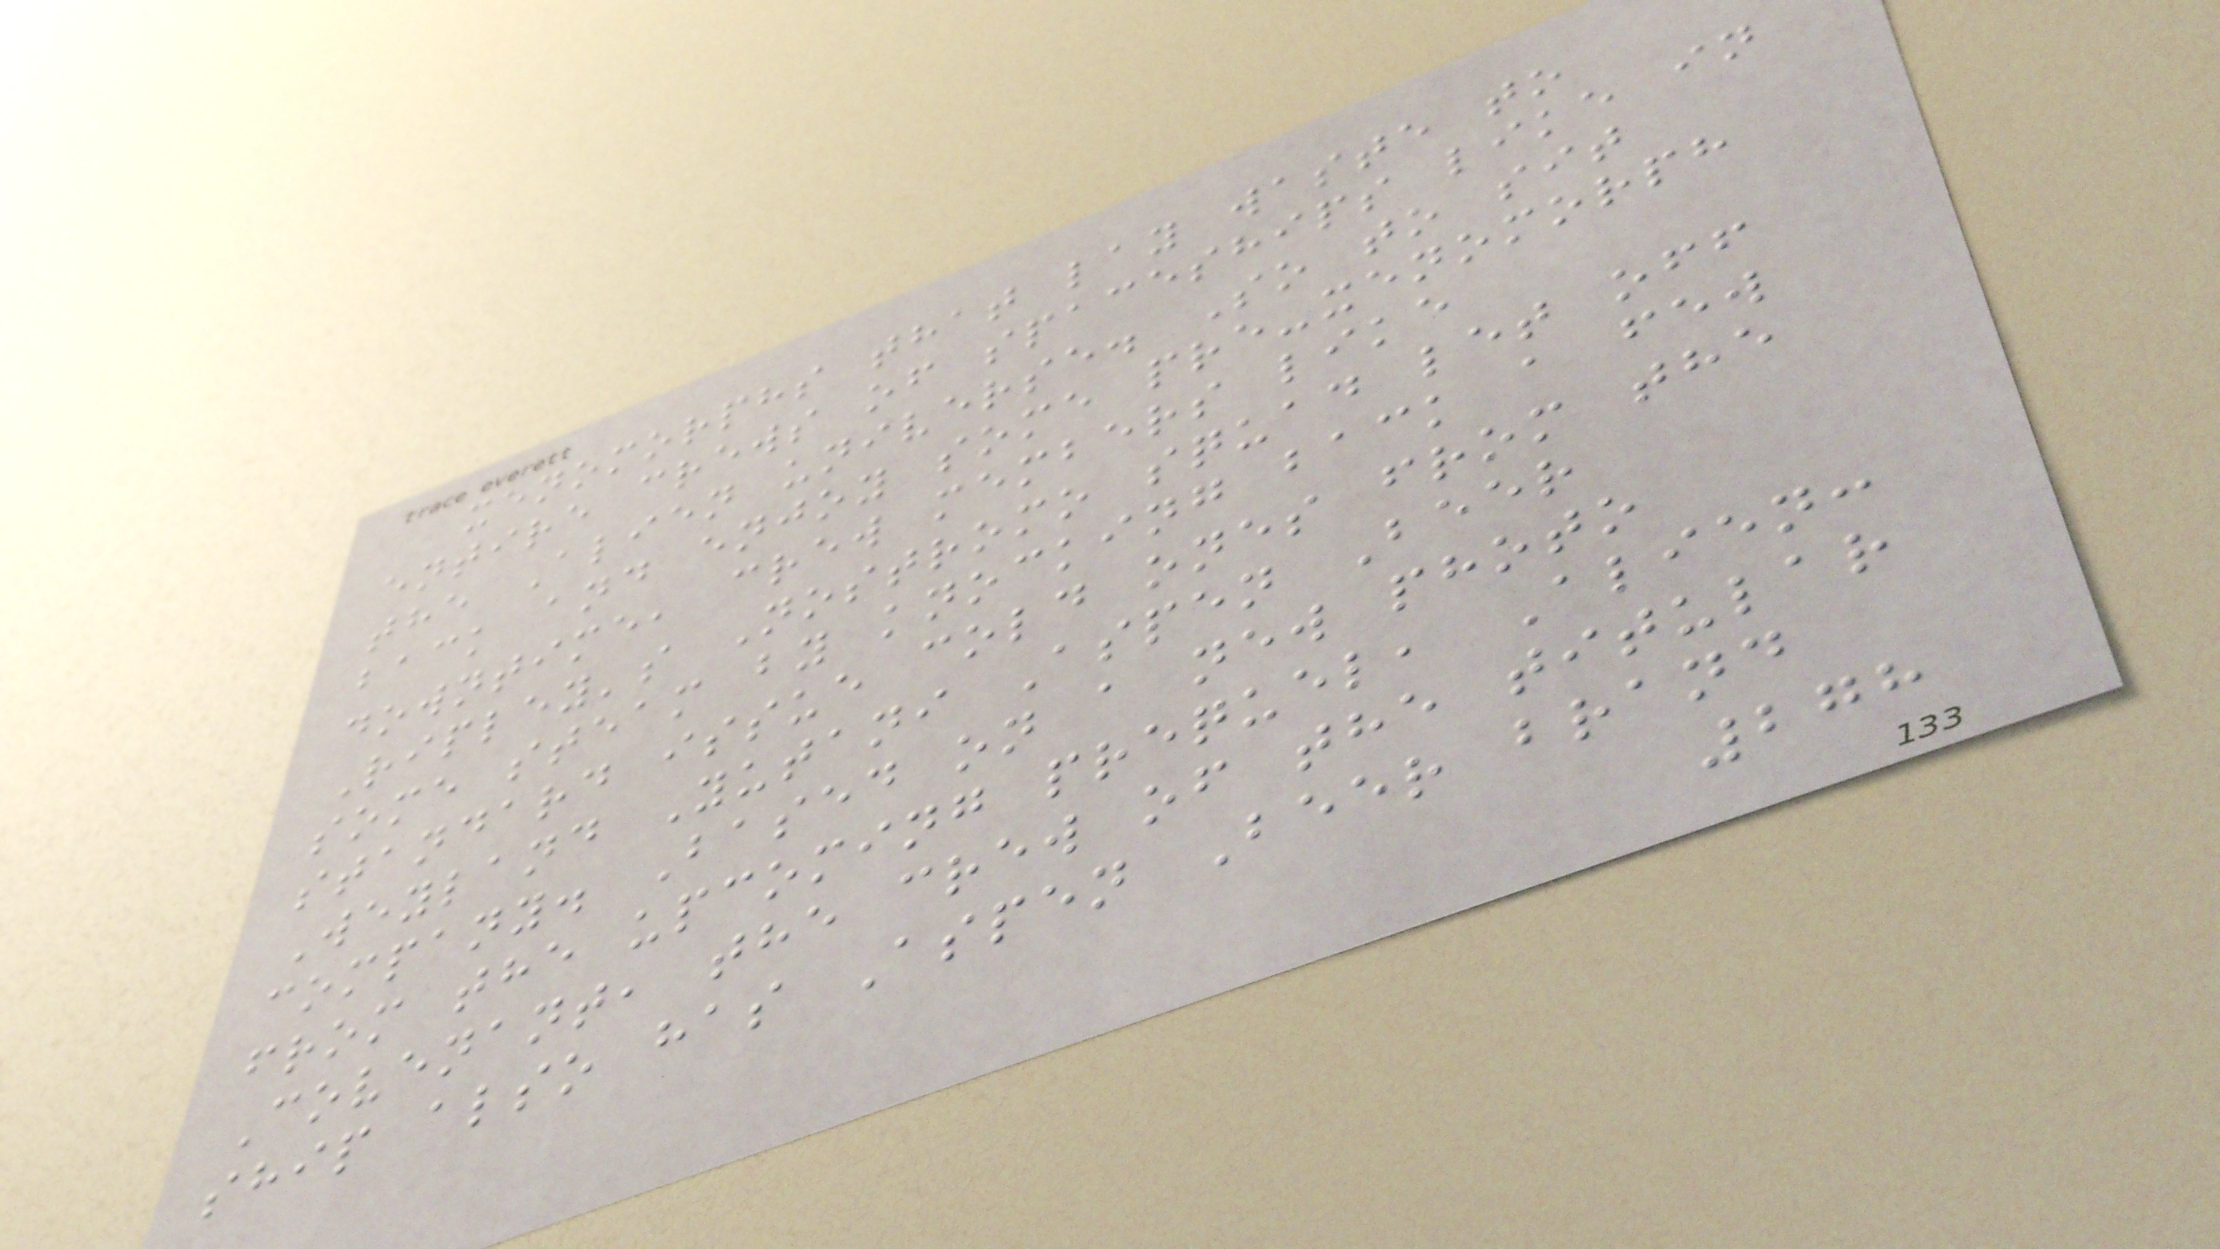xenomorphs that lay waste to
entire crews of spaceships like in
the Alien universe. So to sit
back and enjoy some pre-xenomorph
downtime, crew members like
Ripley's Nostromo squad let off
some steam by knocking back a few
standard issue cold ones from the
Weyland Yutani Aspen Beer
company. Based on a new photo
from the upcoming prequel, Alien:
Covenant, the crew of the titular
ship also has Aspen Beer brand
278
